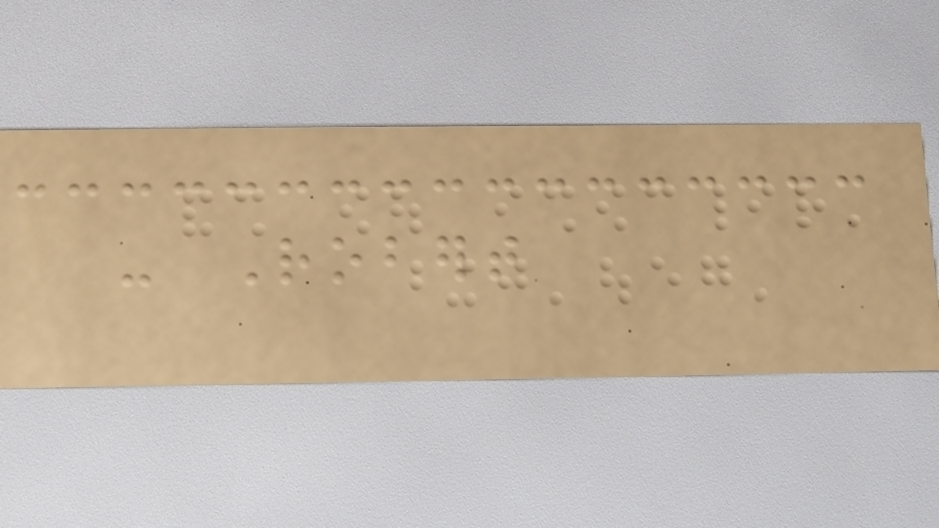- Robert
